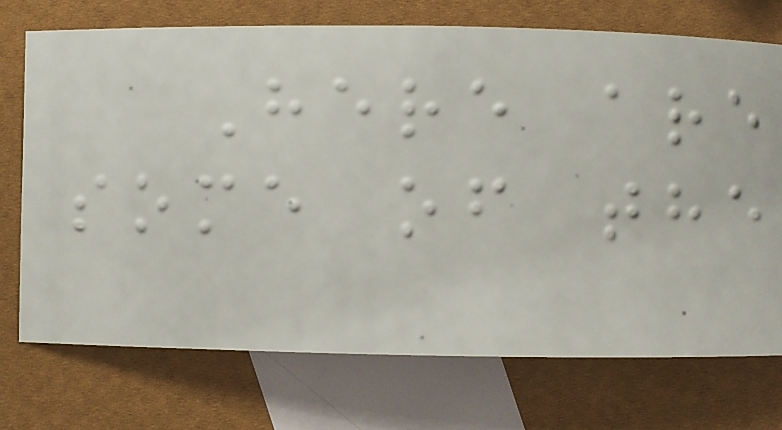Here are
some of the
